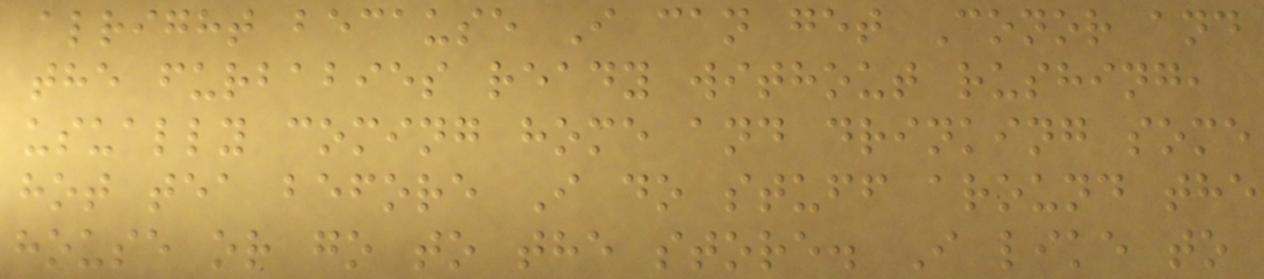alright because I can get Conor and
the furbabies ready without rushing,
usually coming home and drinking some
hot tea before I do stuff around the
house or go to the store. I like to
